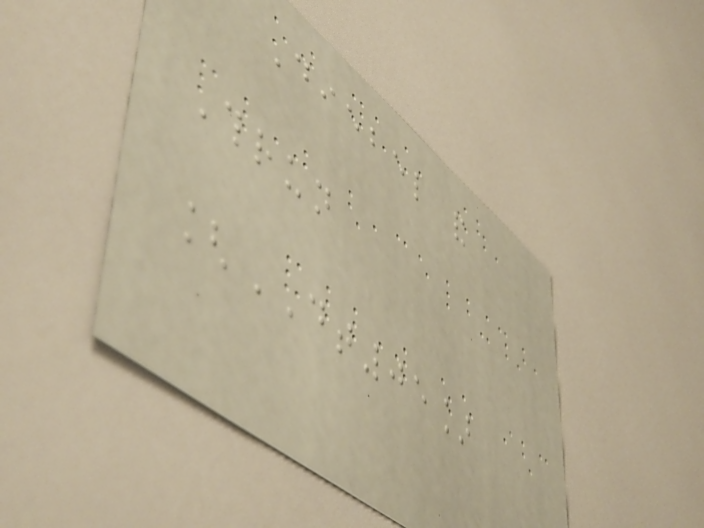Diebel and
Thrun
[DT05]
